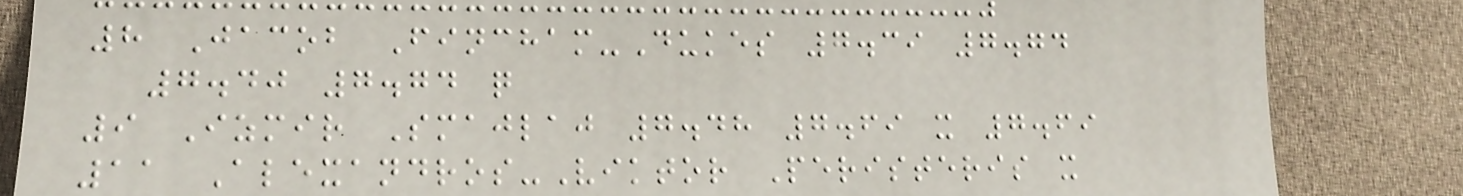8 Jacob Fincham-Dukes 7.39 7.74
7.40 7.74 q
9 Izmir Smajlaj 7.48 7.69 x 7.69
11 Alexandros-Viktor Peristeris x
